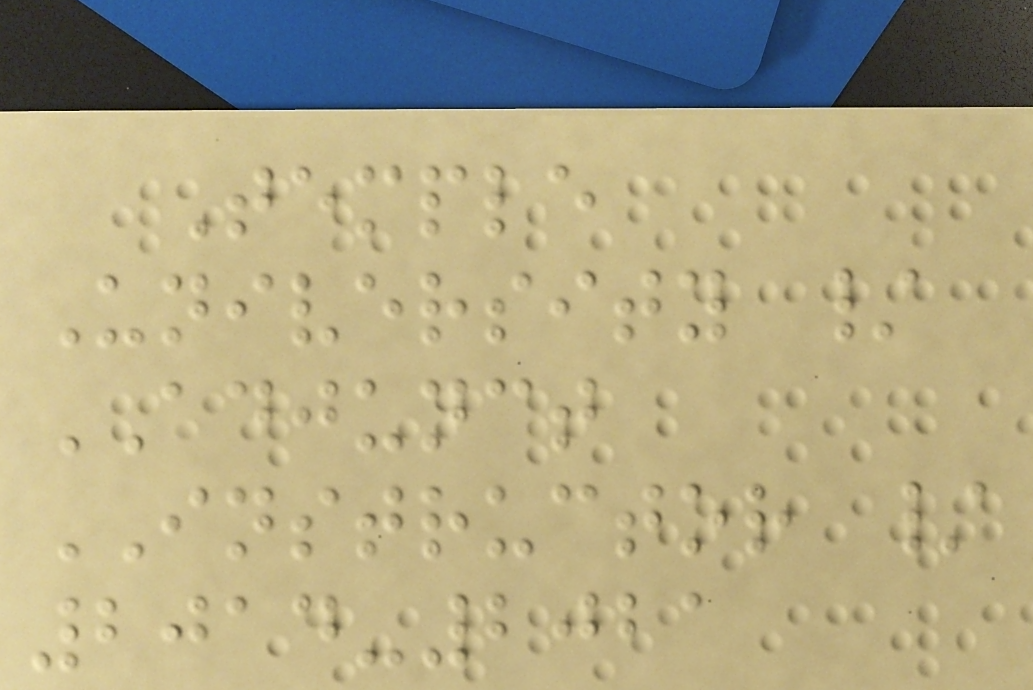Temple
University /
ADJUNCT
INSTRUCTOR /
2014-2021
